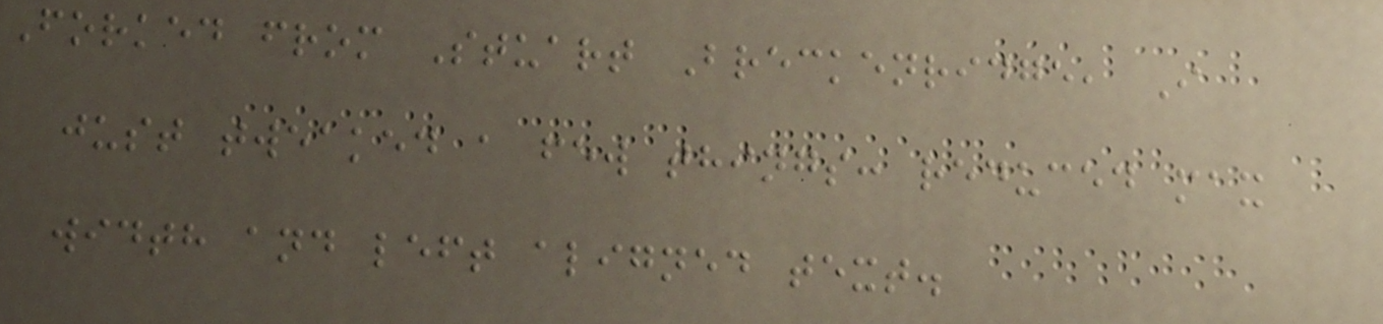Forked from Stuart Breckenridge, I
just tweaked a few things: reduced max
width and left aligned text.
